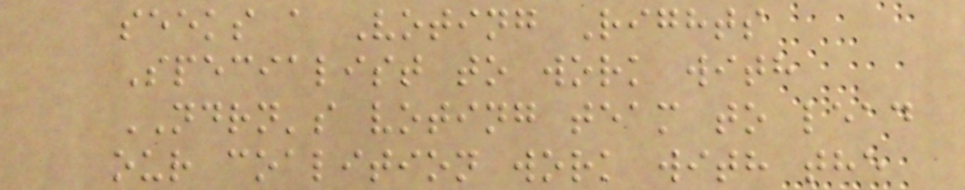seeks a Voting Rights
Specialist to work with
NDRN's voting team to lead
our coalition work with the
